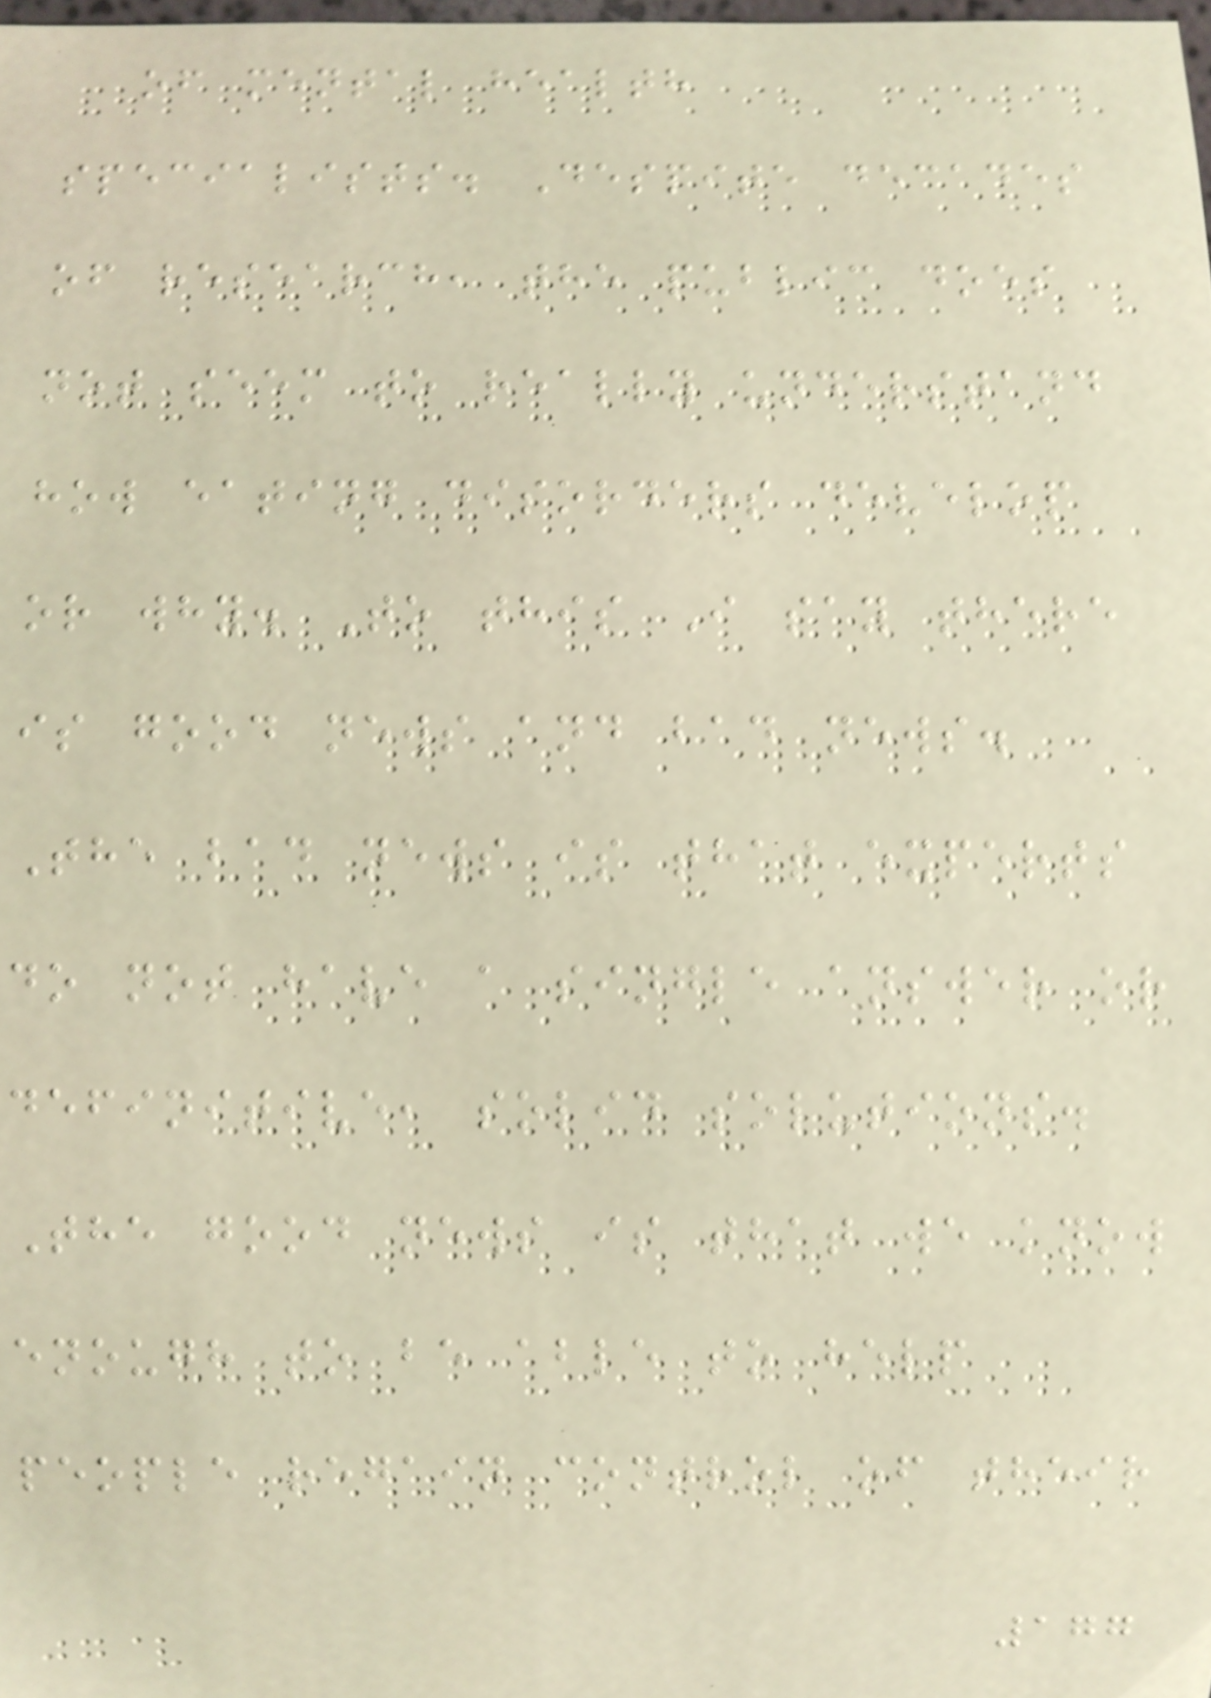of mental health
specialists. Despite decades
of research, the public does
not seem to really understand
how eating disorders develop
or why. To this I say there
is good news and bad news.
The bad news is that experts
do not have a single answer or
definitive, solid solutions.
The good news is that we know
enough to be able to help
people regain control of their
177
